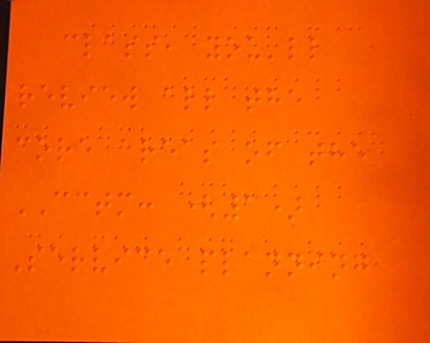class, you'll
review all the
core areas of the
CCTM: (1)
Service planning
